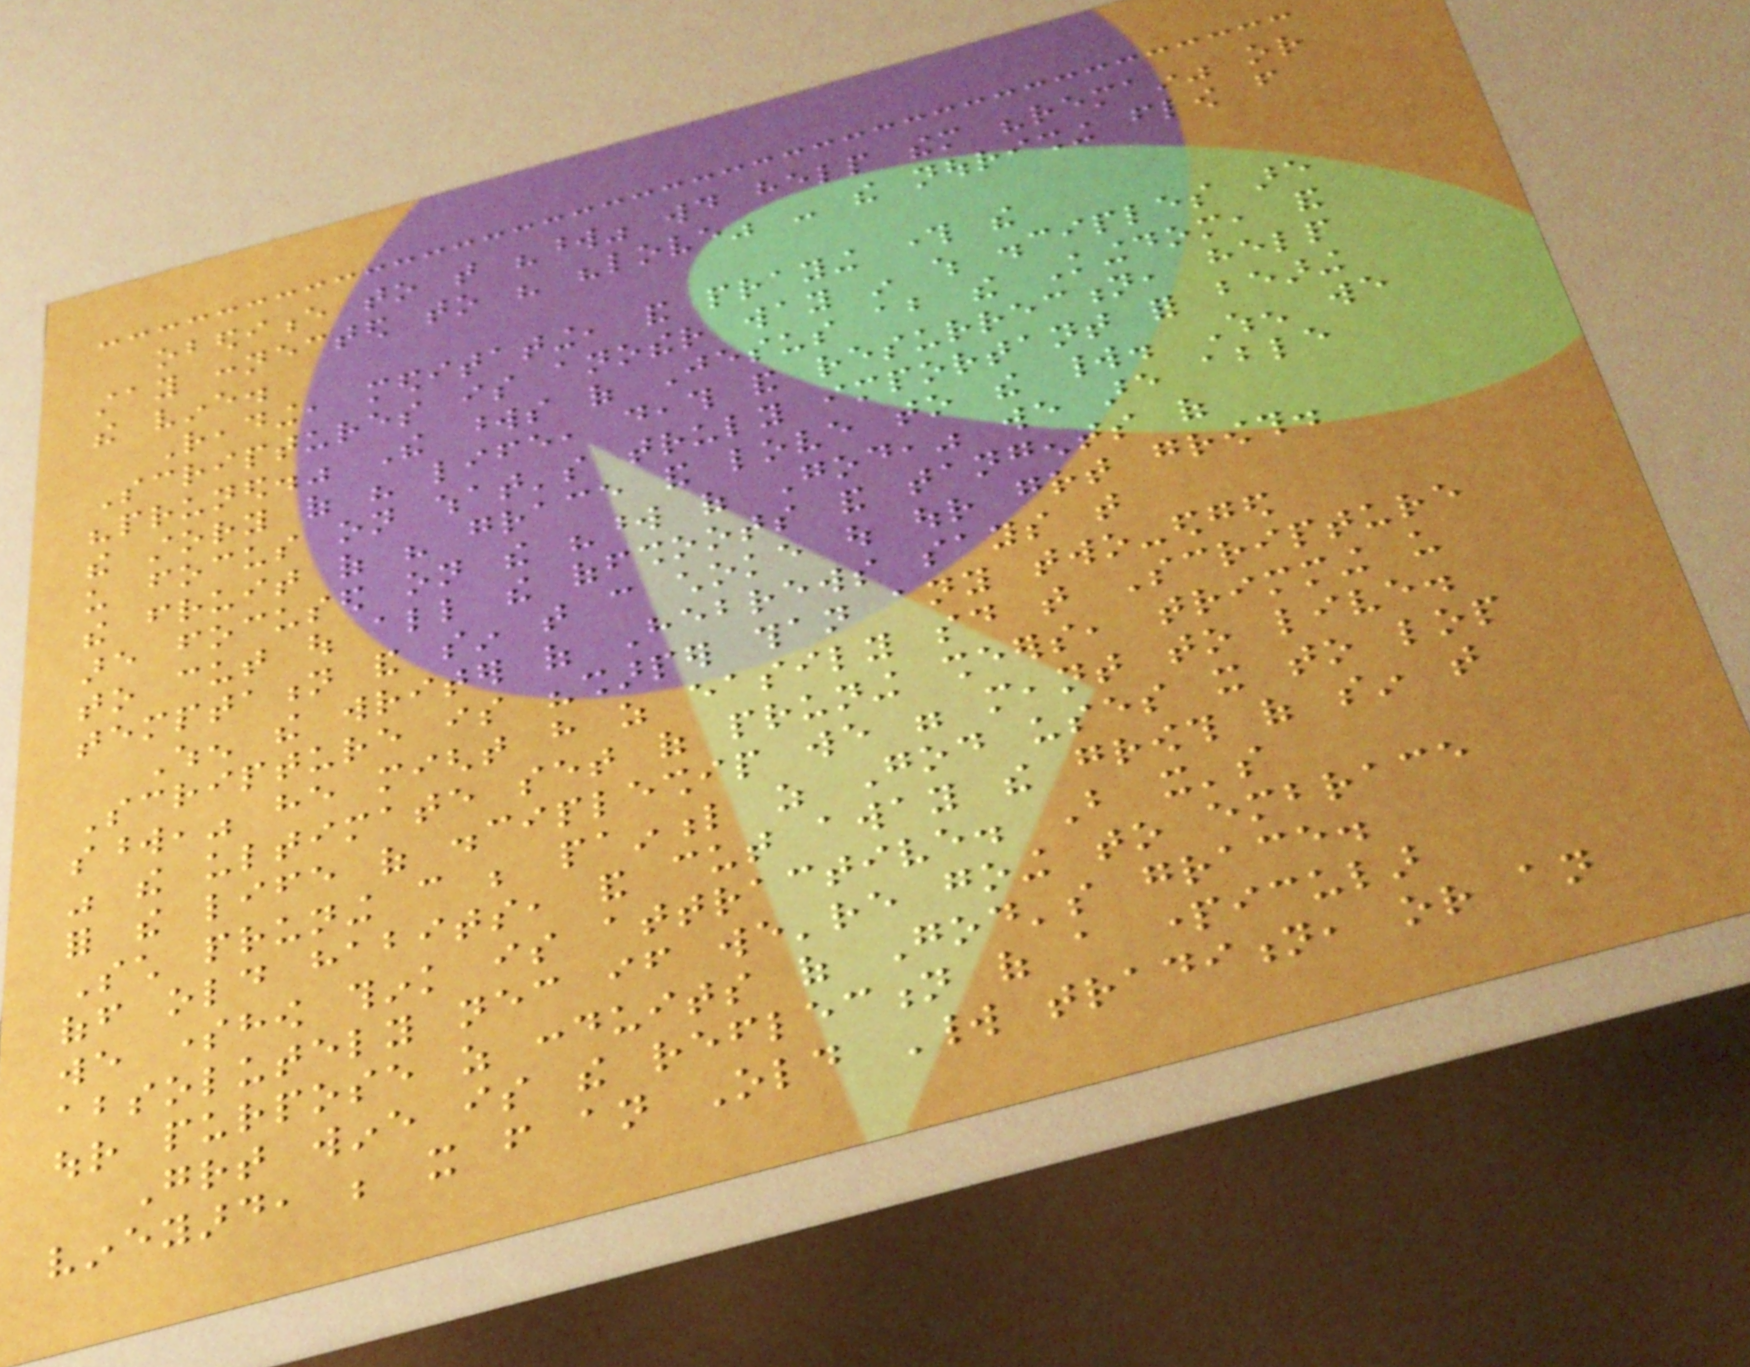obedience to that "word" would help them "remain" or
stay connected to his "love" - the nourishing flow from
the vine.
Reading, meditating, and praying through the
Scriptures is another way in which disciples are
"pruned." The words of Jesus about the Kingdom, and
the story of his life, death and resurrection, help
us focus on what's truly important for bearing
the fruit of his grace and love to the world. When we
are focused on the "word of God," we are able
to cut out all the offshoots and tangents of
temptation and sin that can choke out our great growth.
When the writer of Hebrews says that
Scripture is "sharper than any two-edged
sword," he might have as easily said that Scripture
was the ultimate set of pruning sheers, trimming us
for the life of discipleship we were meant to live.
Such pruning can be painful as God uses it to lop
off old habits, and cut away the growth of sin that
we somehow think is attractive. But it's
absolutely necessary if we're going to embrace
our purpose as conduits of God's grace.
Great wine is the reflection of a particular
vineyard, be it from an Old World tradition, or an
